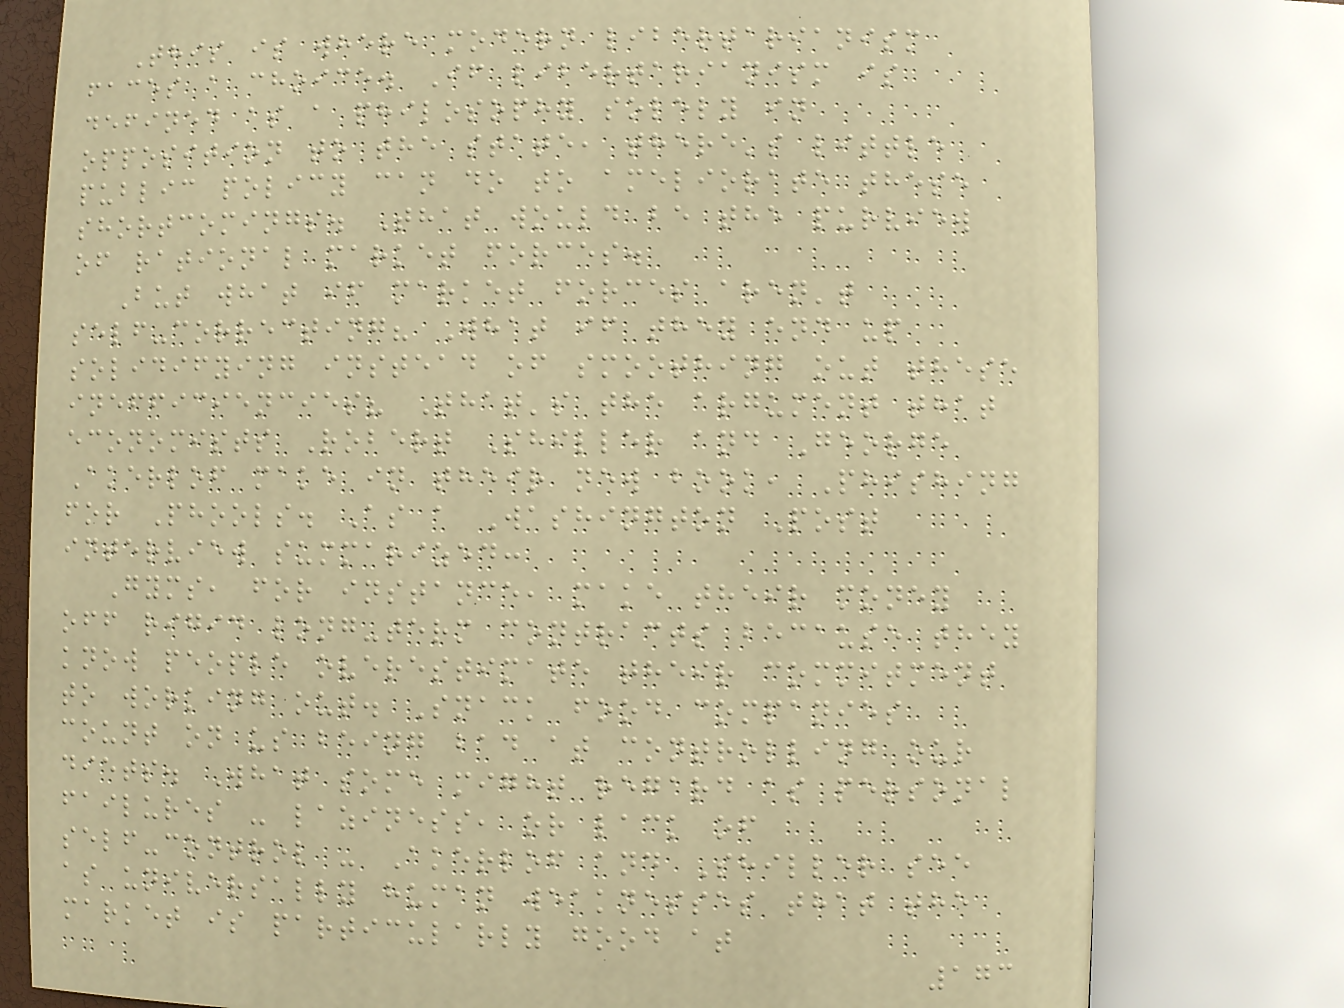This is where modern libertarianism
faces a choice. If libertarianism is
defined as a philosophy solely in
opposition to the state, there's little
public policy can do to ameliorate these
shortcomings. That would be the purview
of rational market forces.
But what if market forces aren't
self-correcting? What if they end up
solidifying instead of smoothing out these
inefficiencies? That's the argument that
economists Robert Shiller and George
Akerlof make in their new book, Phishing
for Phools. As a Washington Post
interview summarized:
Gyms, for instance, make their money
off rigid long-term contracts because they
know people overestimate their commitment
to working out. Snack food companies
count on us being bad at controlling our
diets. What some might regard as personal
failures - laziness, or lack of
self-control - Akerlof and Shiller see
as universally human weaknesses that the
market is particularly good at
173
